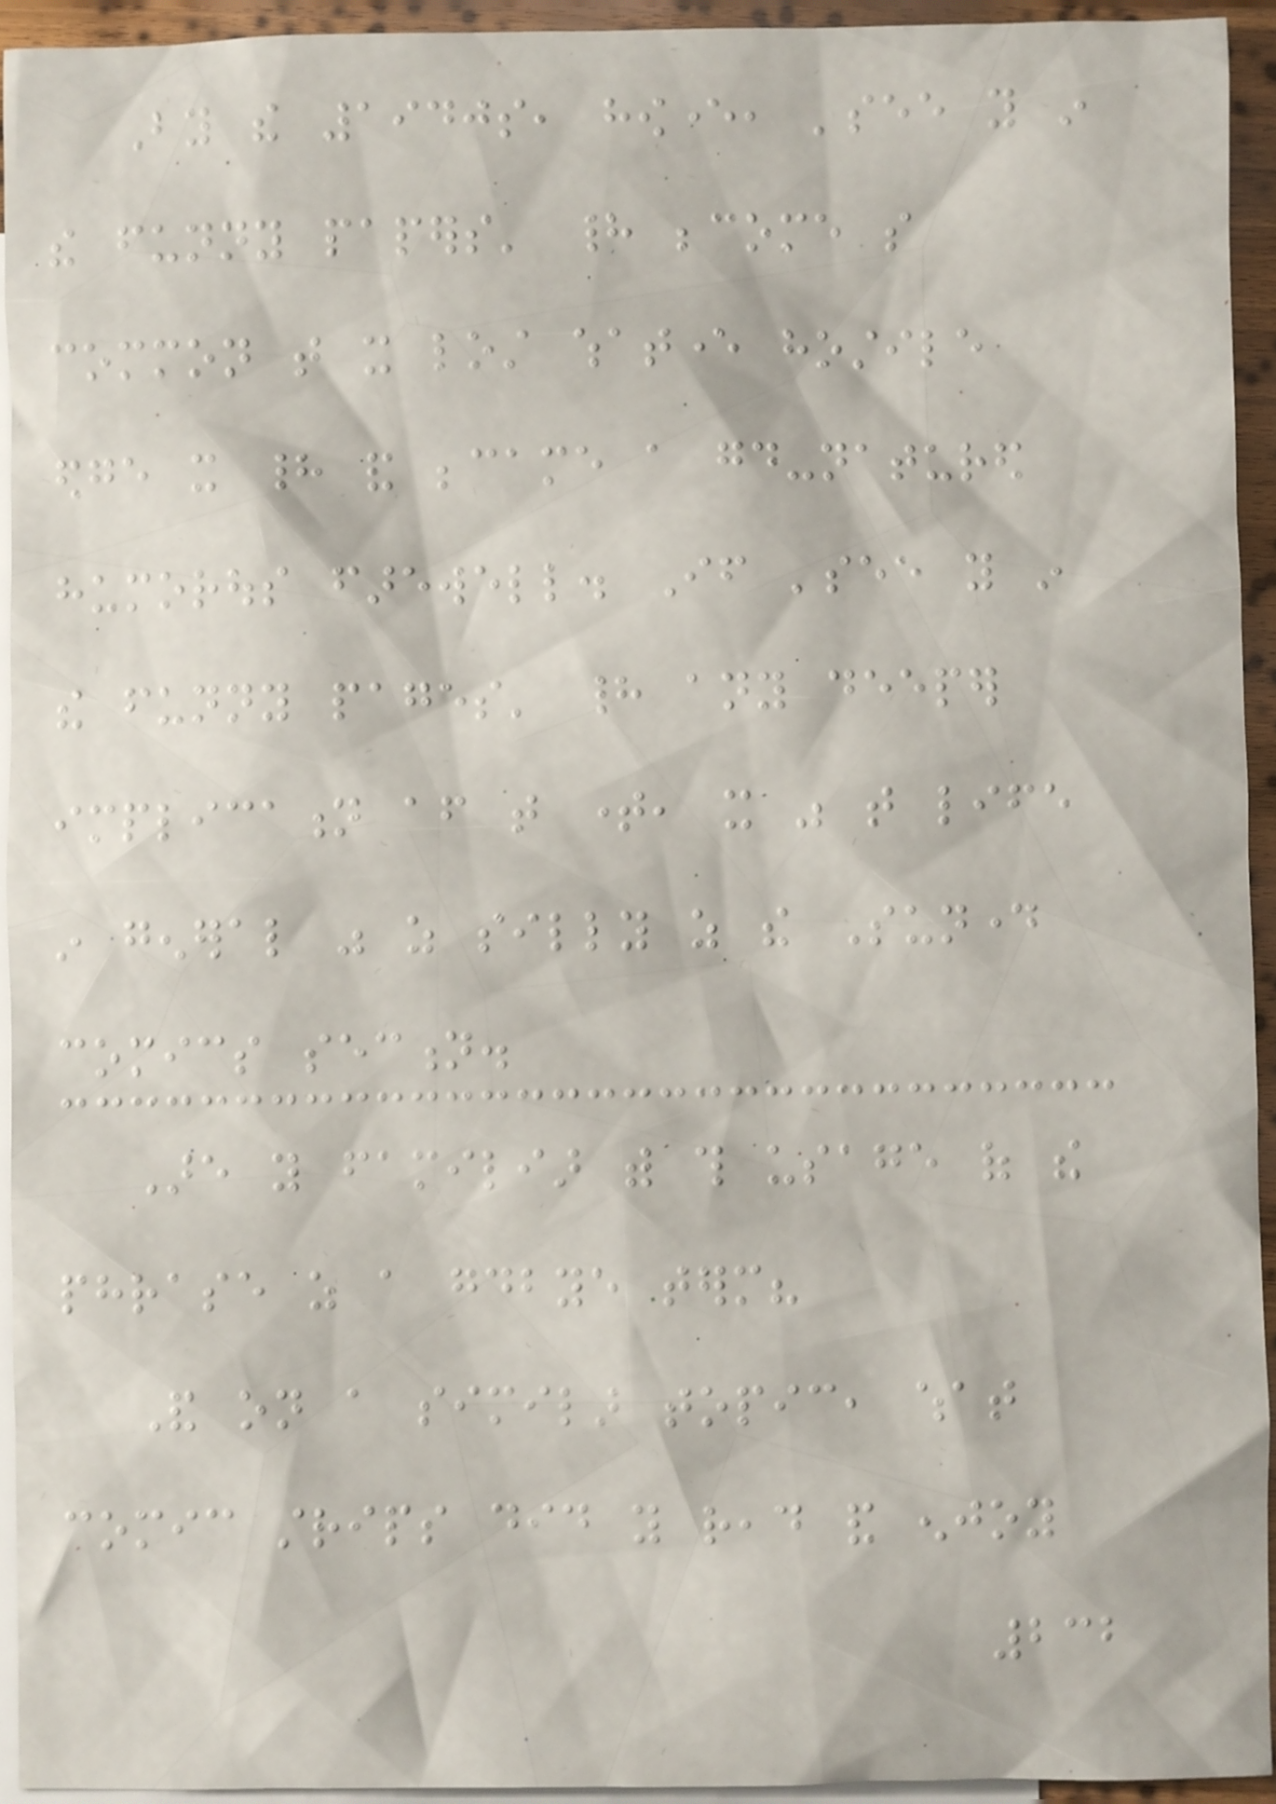By the 1940s, however, 'see you in
the funny papers' had become so
common that it lost whatever hostile
edge it had and became a good-natured
humorous farewell. If 'see you in
the funny pages' had any deeper
implication after that time, it was that life
in general was as silly as the Sunday
comics section.
Are you familiar with this usage of the
phrase as a goodbye term?
And on a similar topic, what
comic strips did you read and enjoy
232
